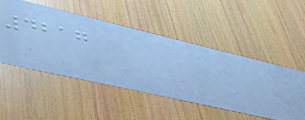4217
